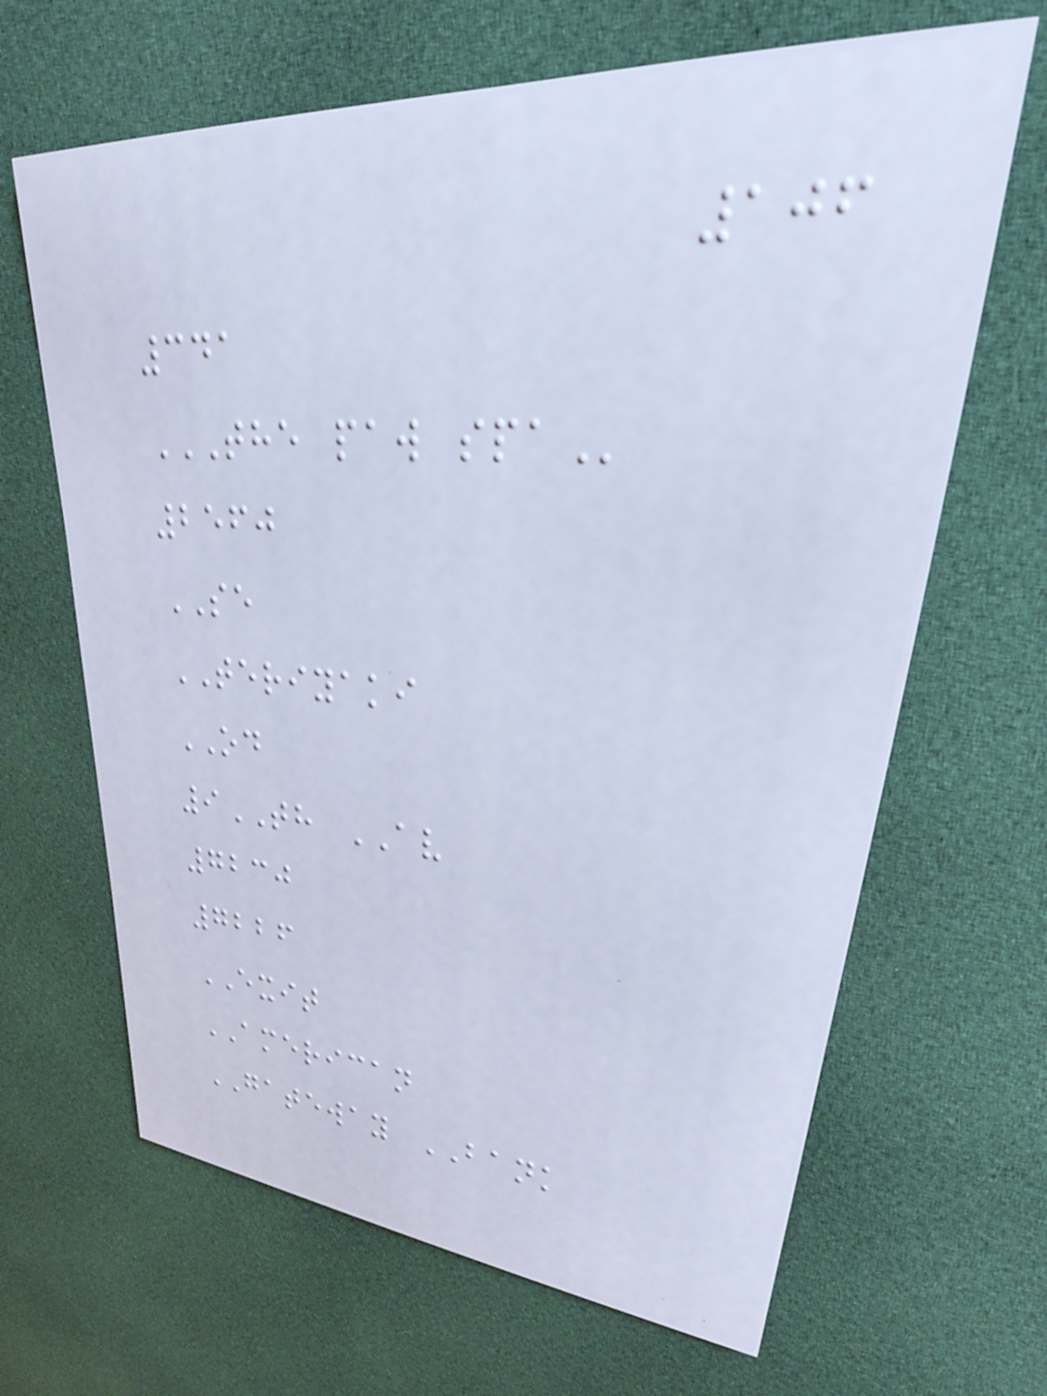106
341
THE PAW SPA
2560
SE
TERIYAKI
OD
9TH AV
7230
7226
EXIT
AMERICAN
GATEWAY BANK
